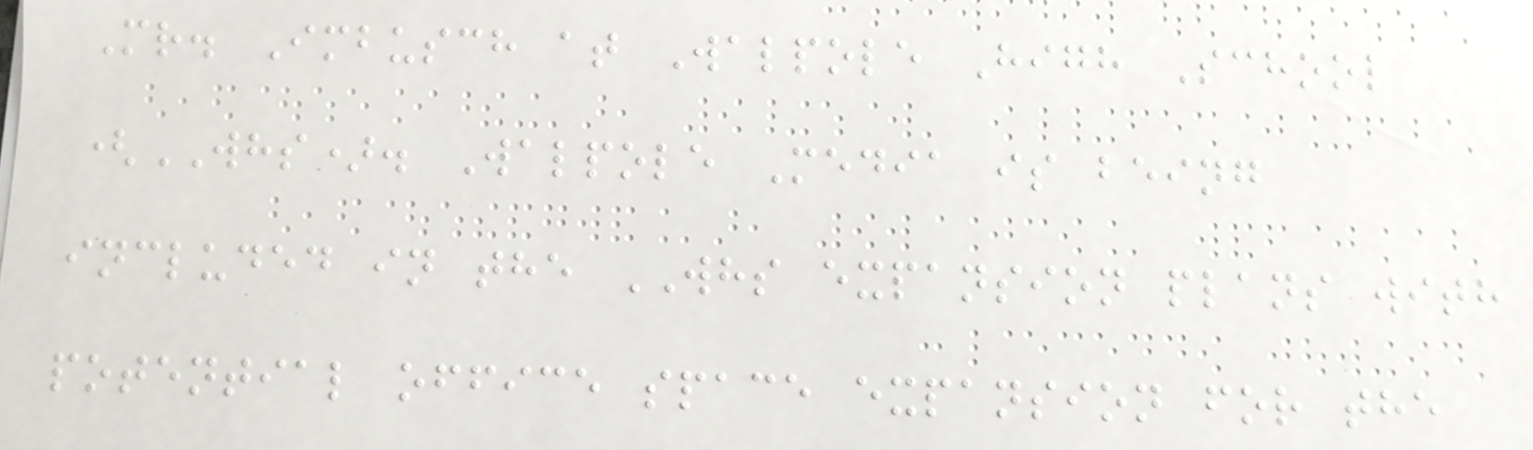Mr. Imbusch at Walpole High School
(WHS). Walpole Media is being
included in the WHS expansion plans with
potential office space expansion for the
